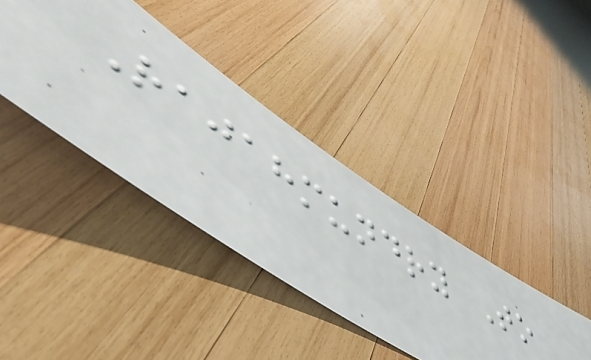Rajahmundry To
